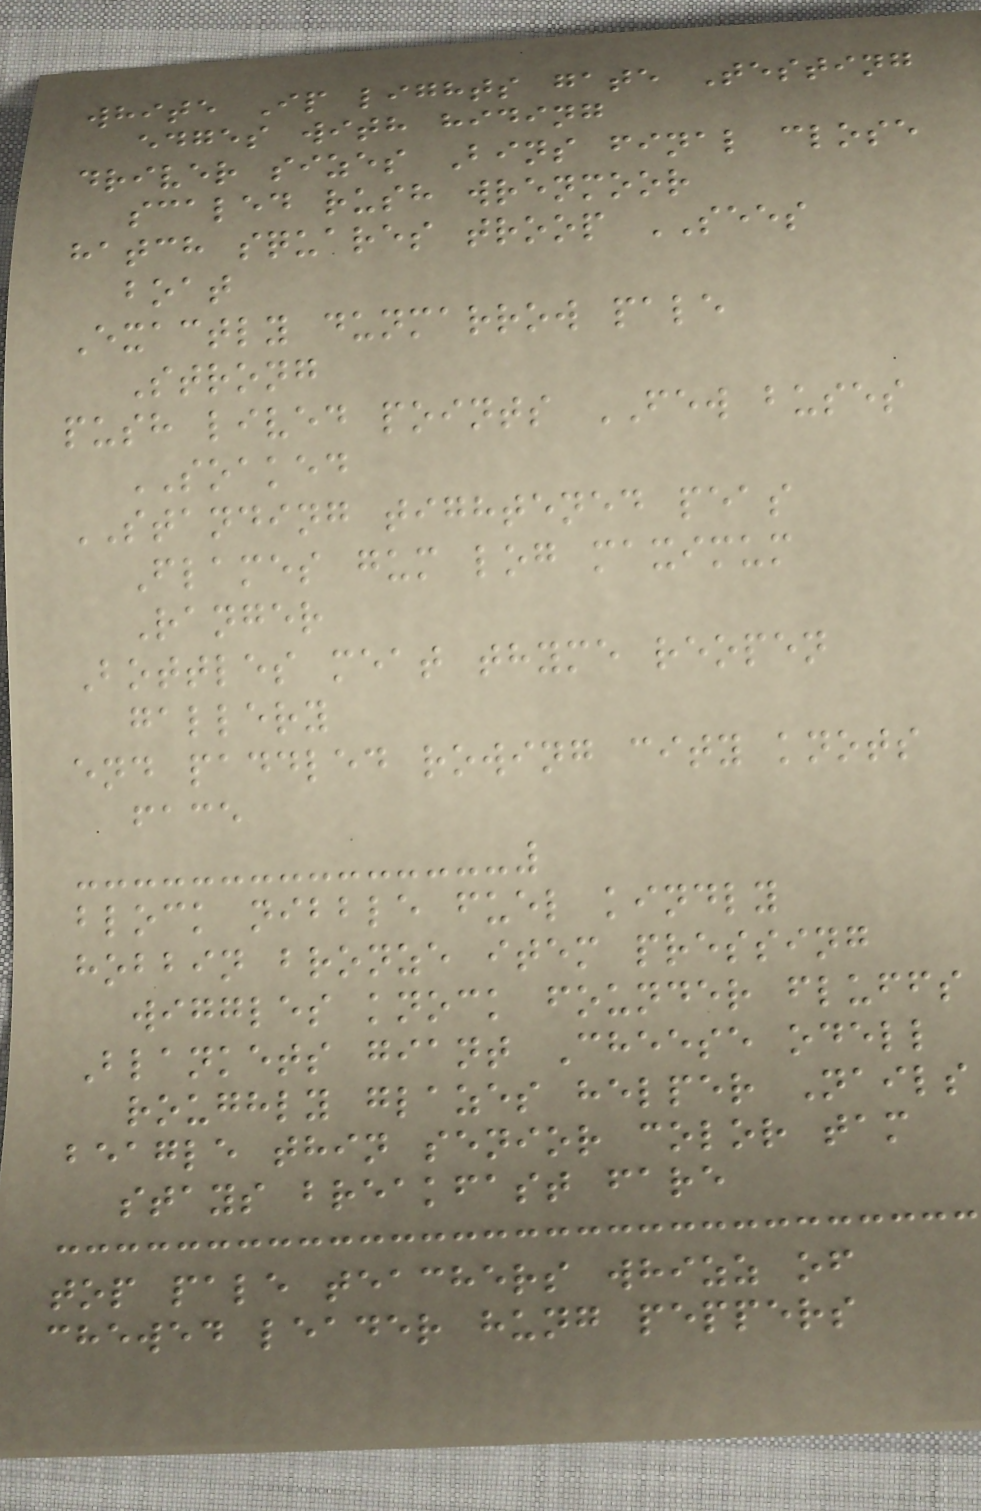white Ip lights gate Testing
edges with hiding
driver sizes Bins final close
scaled rush wrenmoor
hatch squares troop SEES
boat
Exactly dunmarrow pale
Strong
push lived points FEW buses
SOAKED
STANDING tightened peas
Flames gum log maximum
Ranger
Bottles meat thyme reopen
gallery
end paddled rowing city knots
face
block nibble fuel kindly
hobbin bronze item pressing
wiggles knock founder fluffs
Blankets giant Cheese odell
roughly glazes helper Nails
beagle thin senior color tam
stays breakfast fare
top pale teachers whizz of
chewed leader hung peppers
